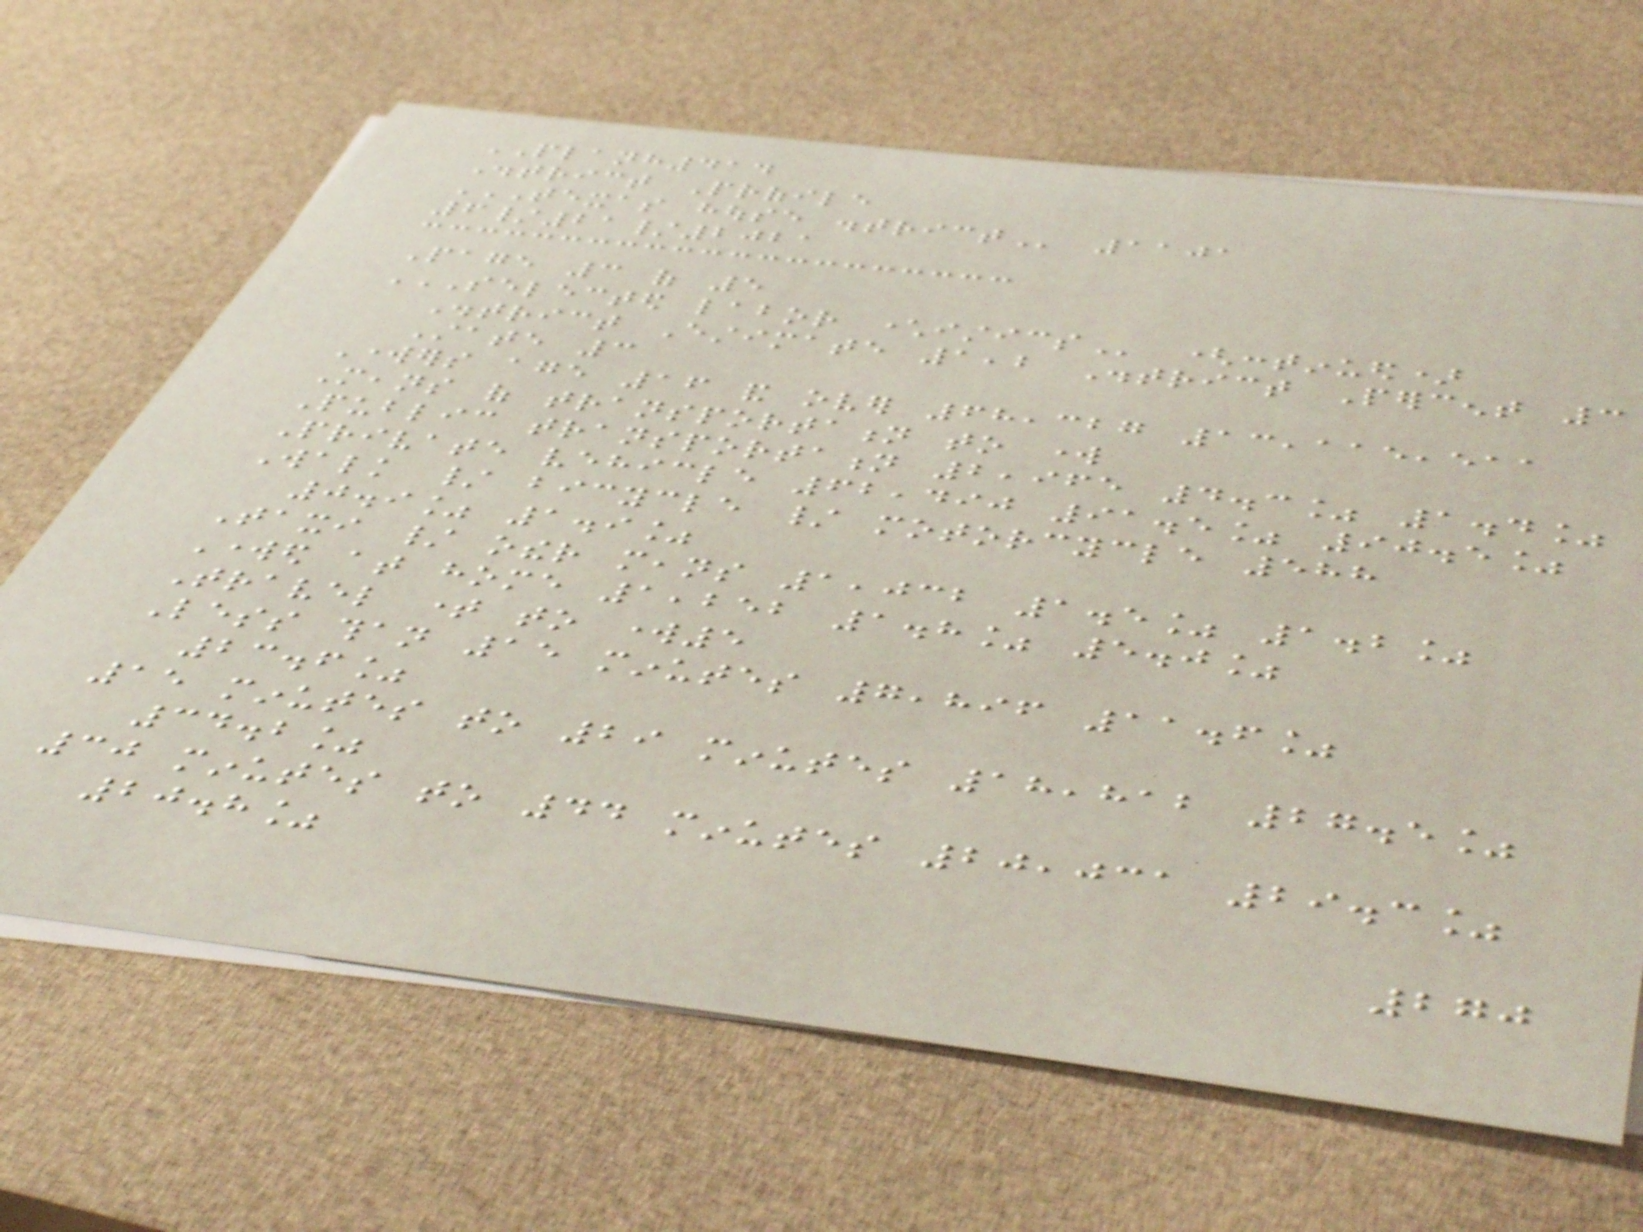PLANH414
District Profile
TEXAS HOUSE DISTRICT 1101
6/21/2021
Page 3 of 5
SELECTED LABOR CHARACTERISTICS (continued)
District Estimate 1,2 District Percent 3
State 3
Workers age 16 and over 68,327 13,115,511
Means of transportation to work
Public transportation 2,965 4.3% 1.4%
Private vehicle 62,490 91.5% 90.5%
Walk / bicycle / motorcycle 588
0.9% 1.9%
Taxi / other means 1,032 1.5% 1.2%
Worked at home 1,252 1.8% 5.0%
Travel time to work5
Less than 15 minutes 7,896 11.6%
23.6%
15 minutes to 29 minutes 18,812 27.5%
34.2%
30 minutes to 44 minutes 20,031 29.3%
20.8%
270
